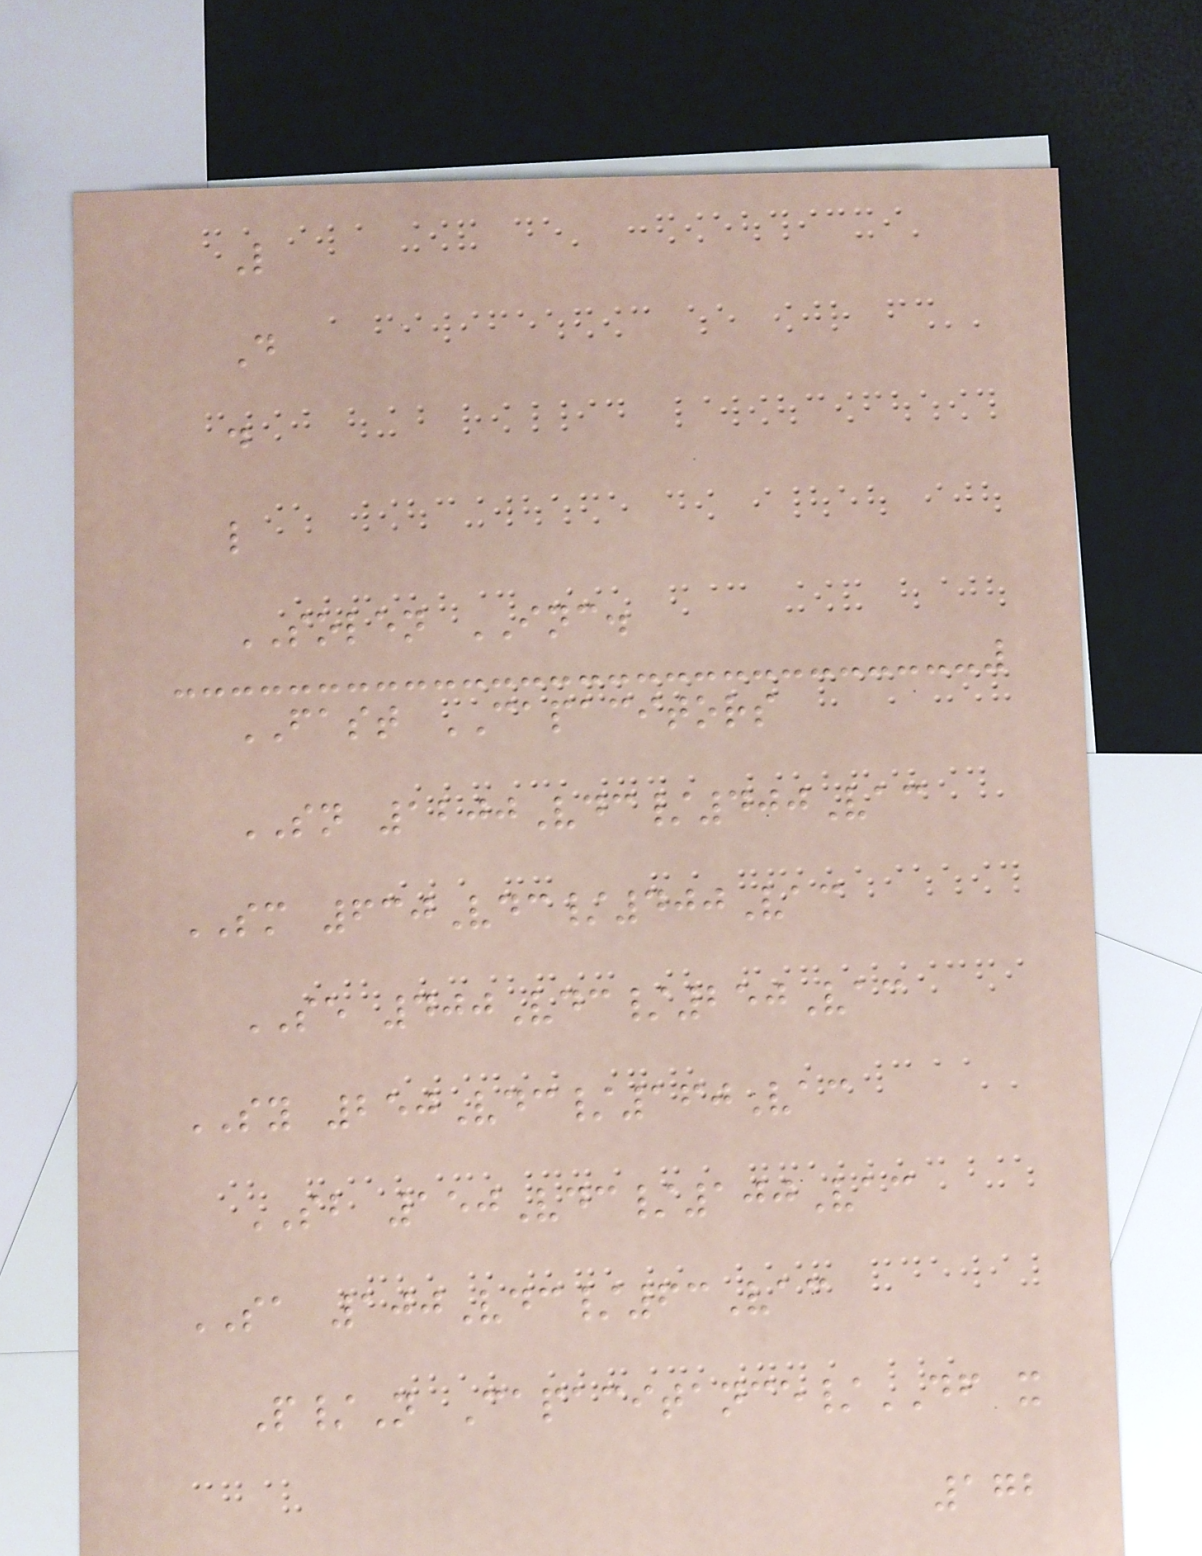L
D
d
l
SOLEN INC.
FAST CAPACITORS
SN 1200Vdc/400Vac
SM 630Vdc/400Vac
SE 400Vdc/250Vac
SY 250Vdc/160Vac
SB 150Vdc/100Vac
SA 100Vdc/63Vac
P/N Capacitance/DF x
172
